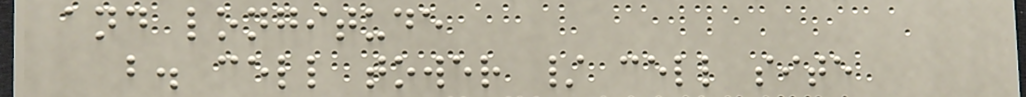and longitude
b. cell tower / cell site
